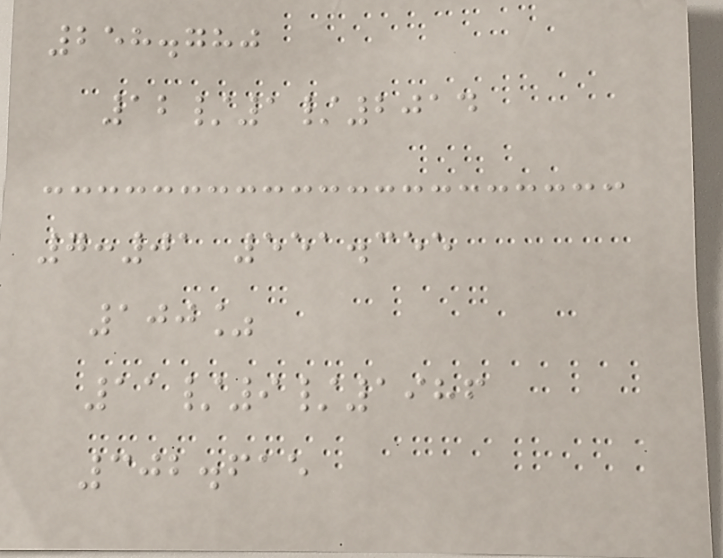258.780
12/1/2014
7:01 551.355
100%
11/9/1986
302.615
